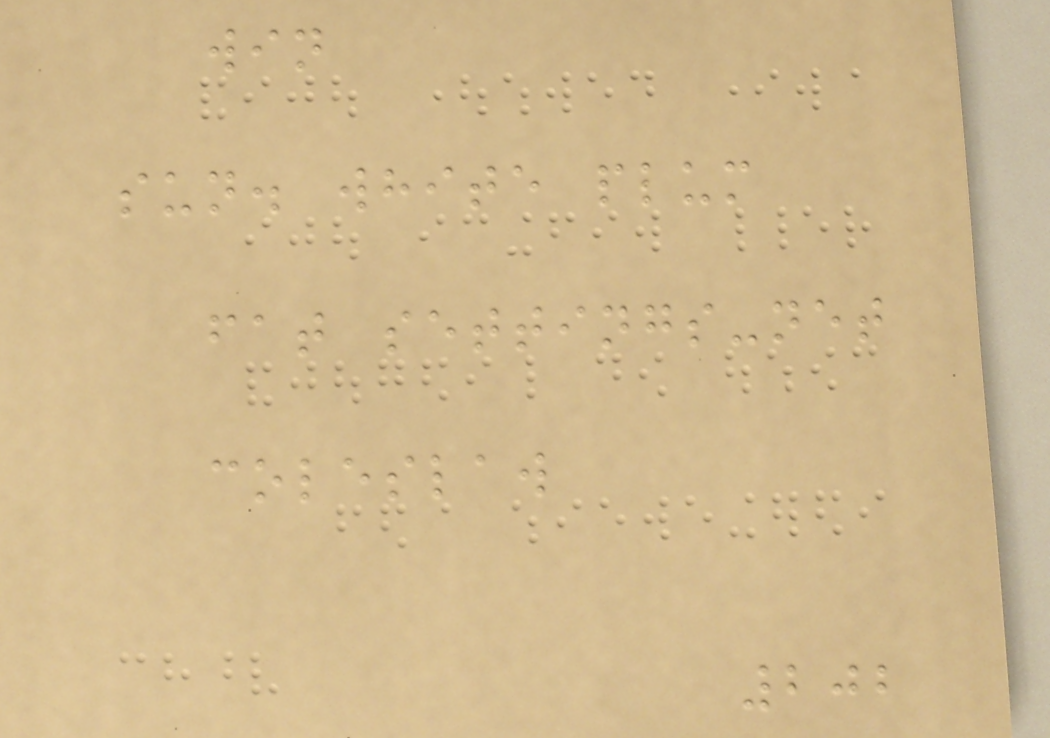win
sun. white plum
fat settings-net
coleslaw
202
